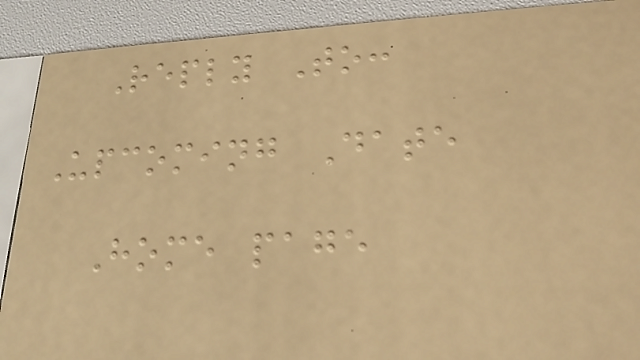Reply To:
Upcoming Date
Home page
